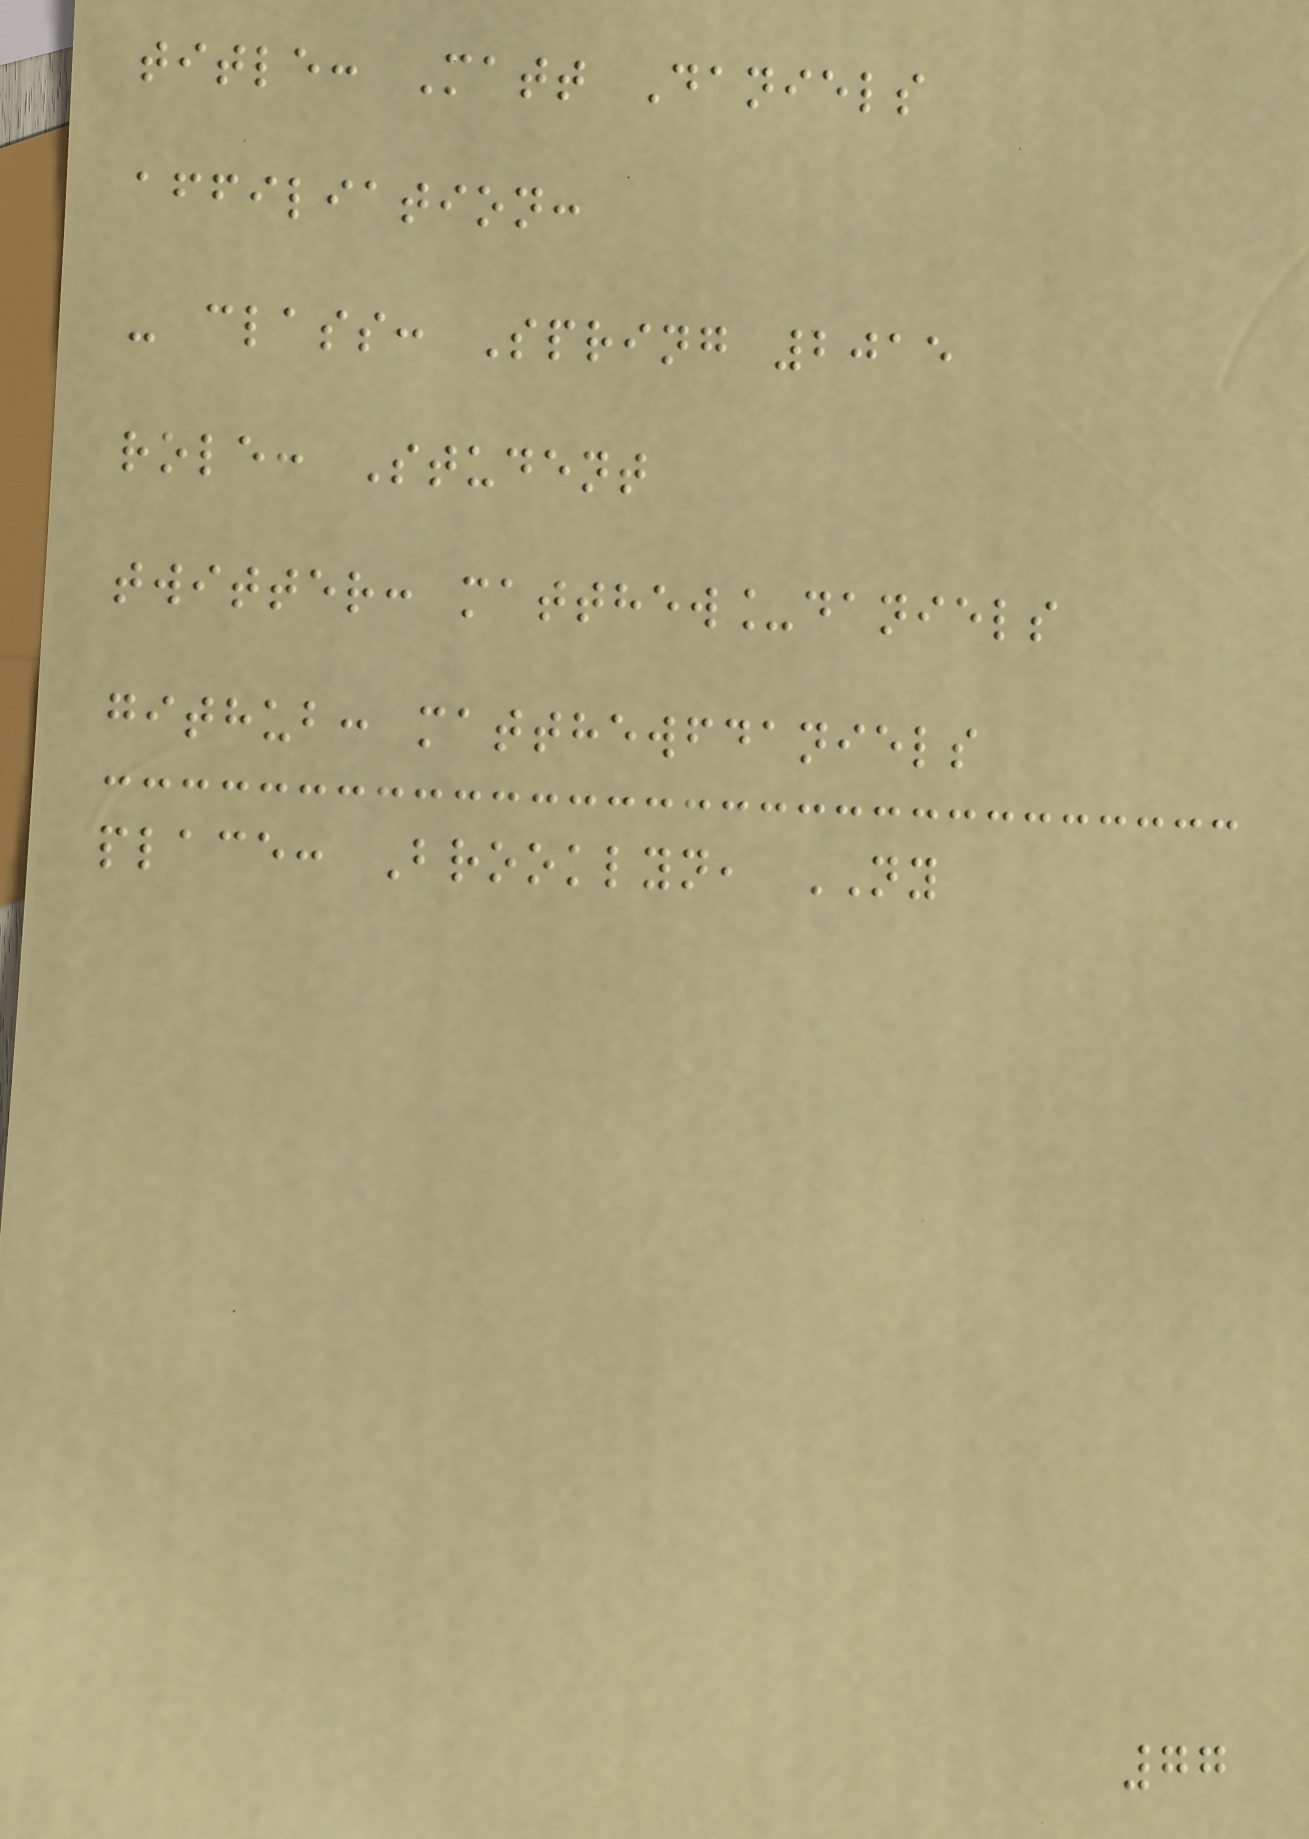title: Matt Daniels
affiliation:
- class: Spring 2015
role: Student
twitter: matthew_daniels
github: matthewfdaniels
place: Brooklyn, NY
77
